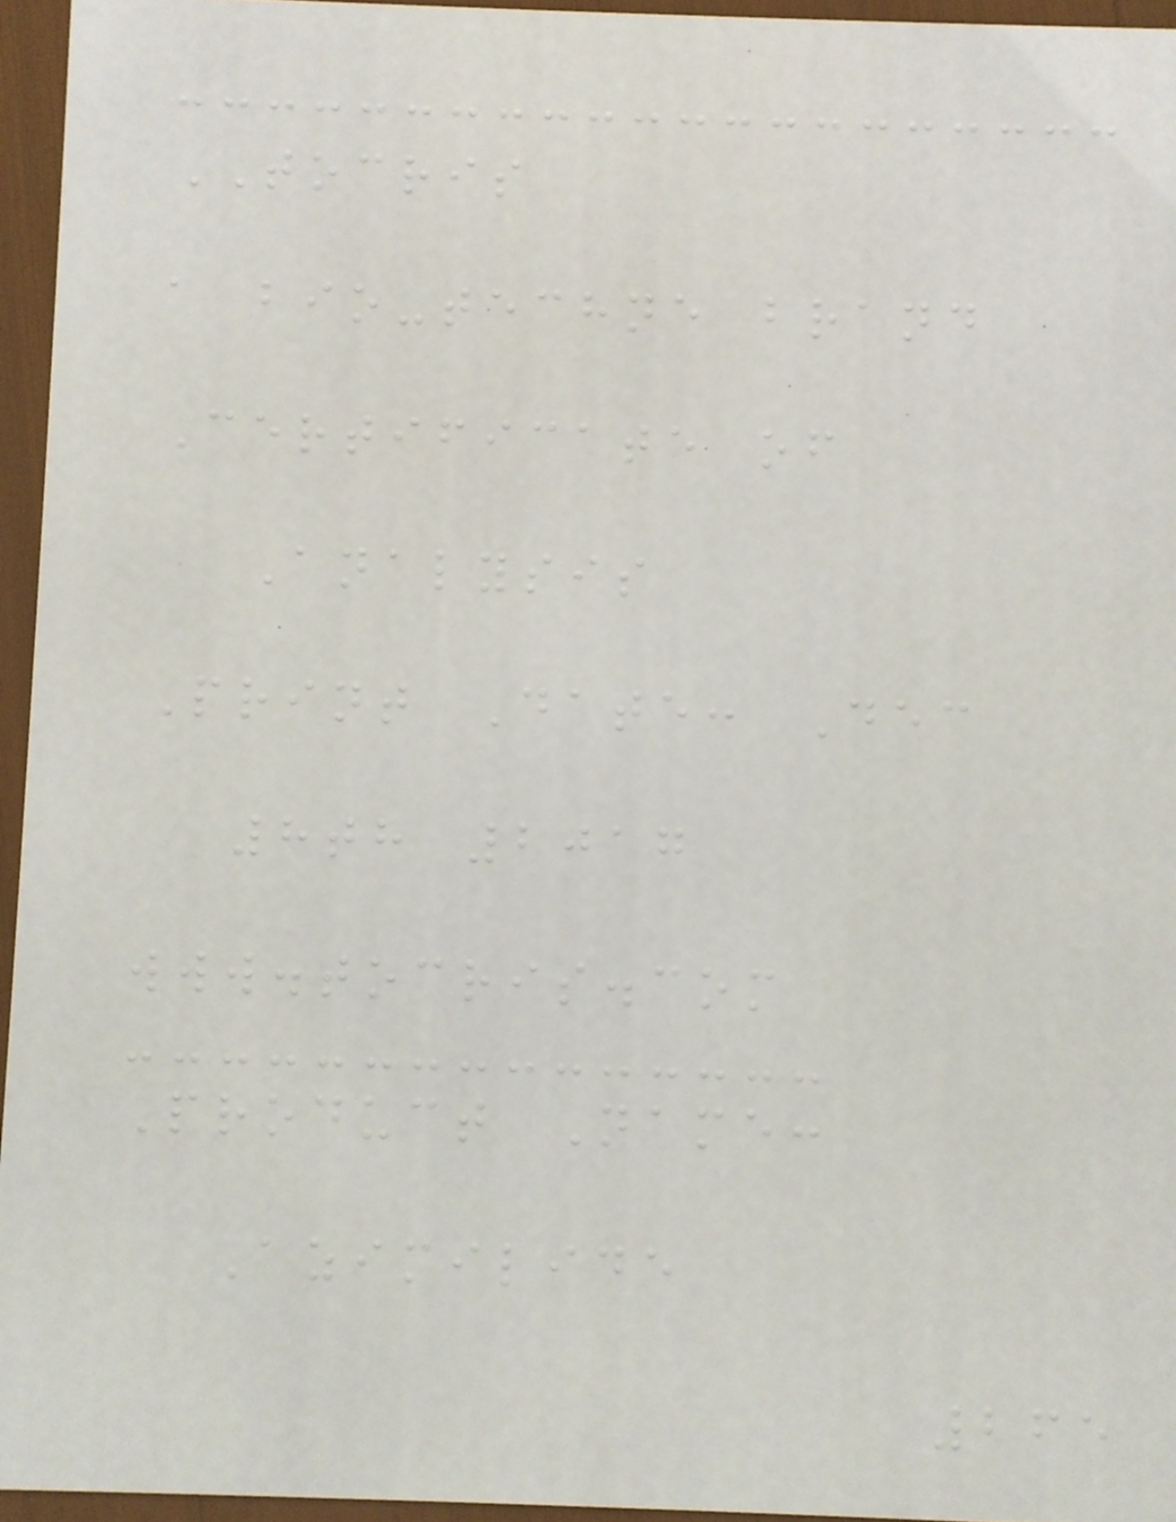TOCRIS
a bio-techne brand
Certificate of
Analysis
Print Date: Dec
8th 2017
www.tocris.com
Product Name:
Azimilide
265
